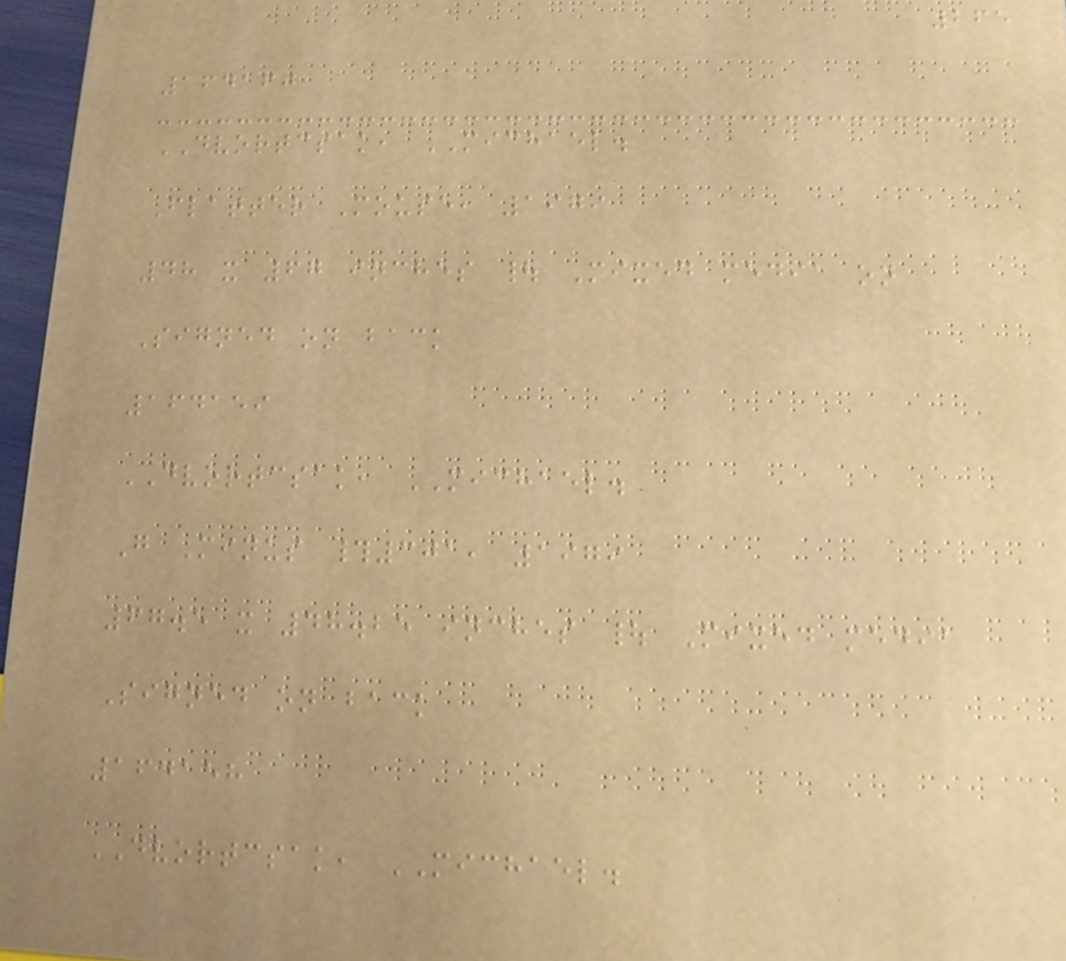265
164160
DVORTCSAK, MICHAEL.
Flatter Mouse, 1979
48 x 67 inches | Mixed media on
Signed on back
164159
DVORTCSAK, MICHAEL.
G Minus #301, 1979
67.5 x 48.25 inches | Mixed media
Signed on back
164158
DVORTCSAK, MICHAEL.
